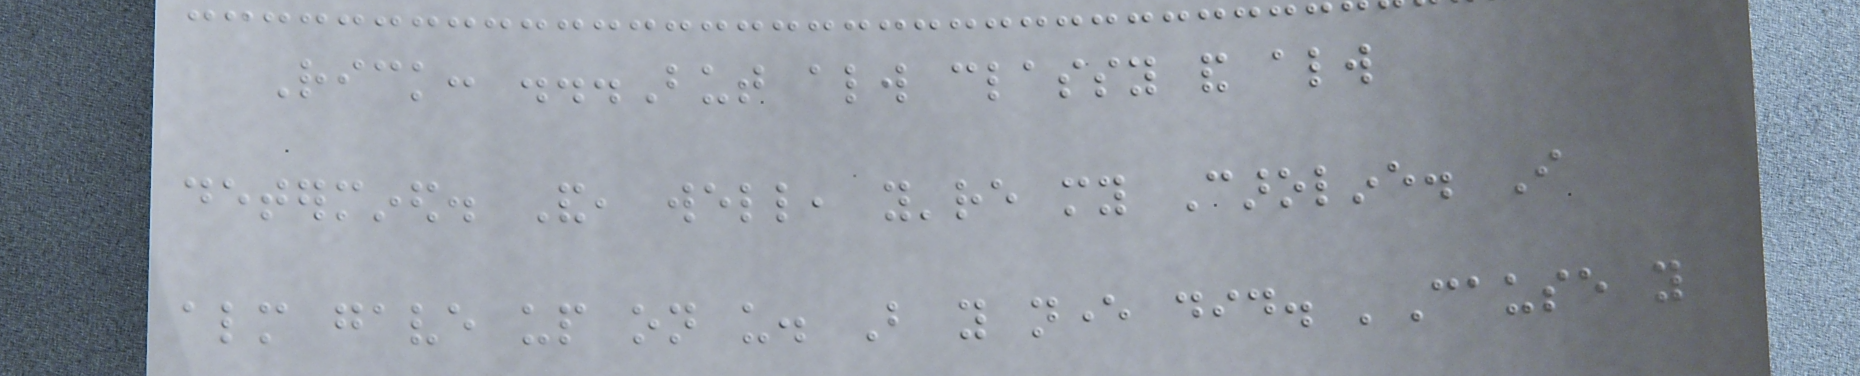Rick: ...But always classy and always
determined. And, well, you're my Caroline. I
almost gave up on us. But you never did. 'Cause you
